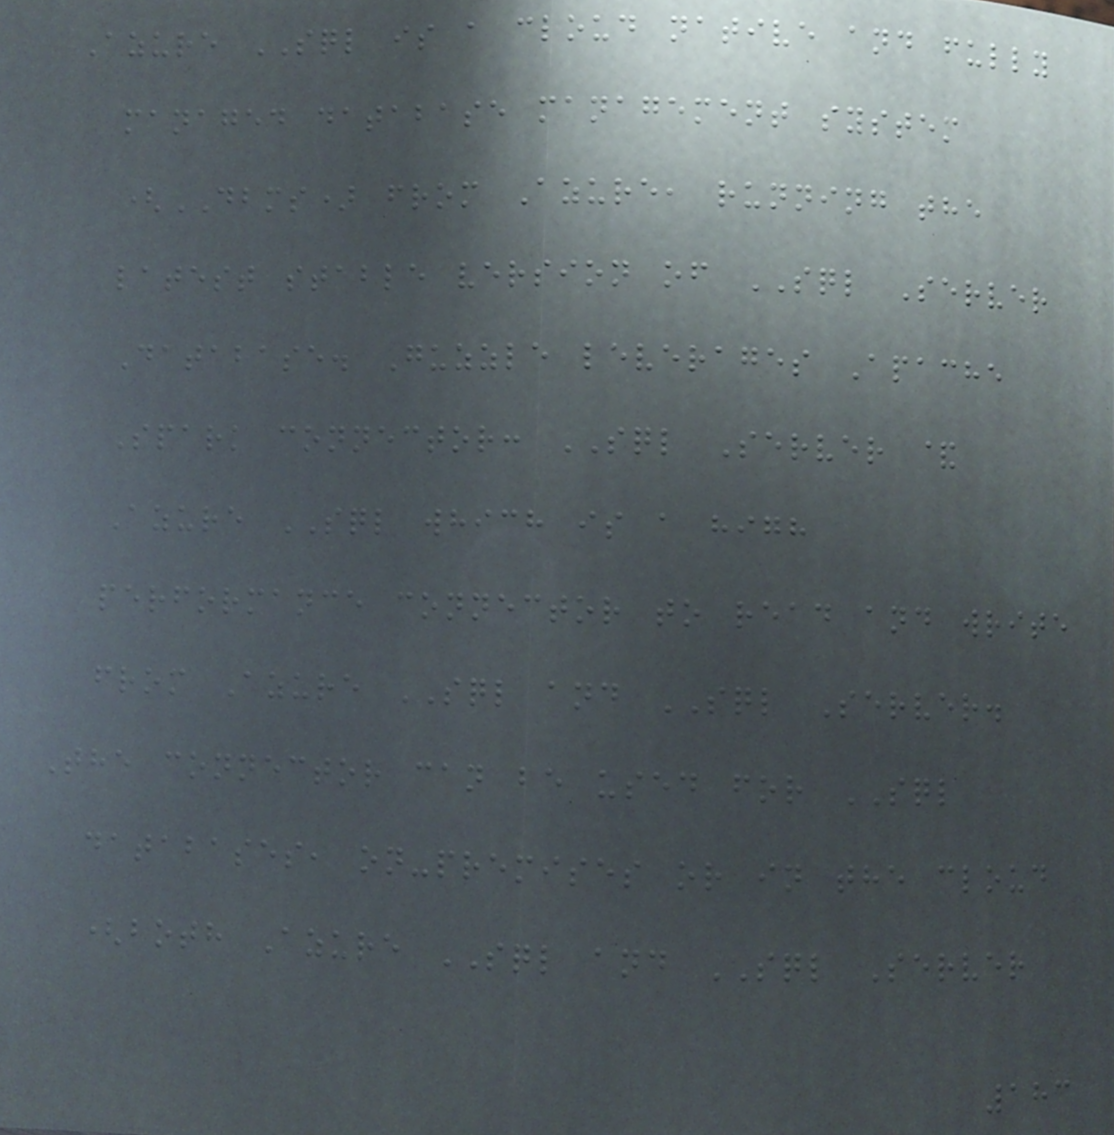Azure SQL is a cloud native and fully
managed database management system
(DBMS) from Azure, running the
latest stable version of SQL Server
Database. Guzzle leverages Apache
Spark connector: SQL Server &
Azure SQL which is a high
performance connector to read and write
from Azure SQL and SQL Server.
The connector can be used for SQL
databases, on-premises or in the cloud
(both Azure SQL and SQL Server
183
